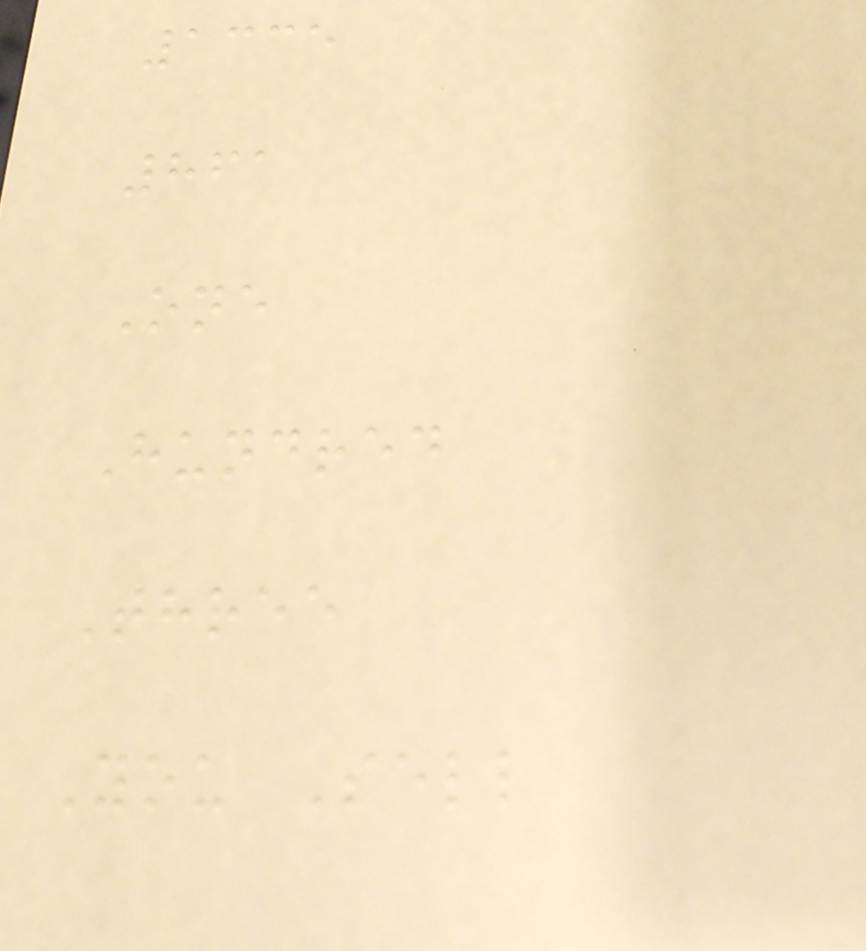1335
861
One
Hundred
Three
You Sell
